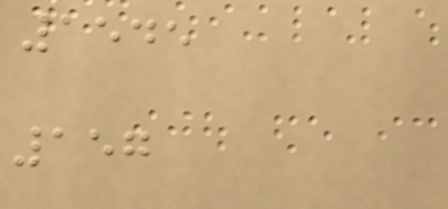1545
157
